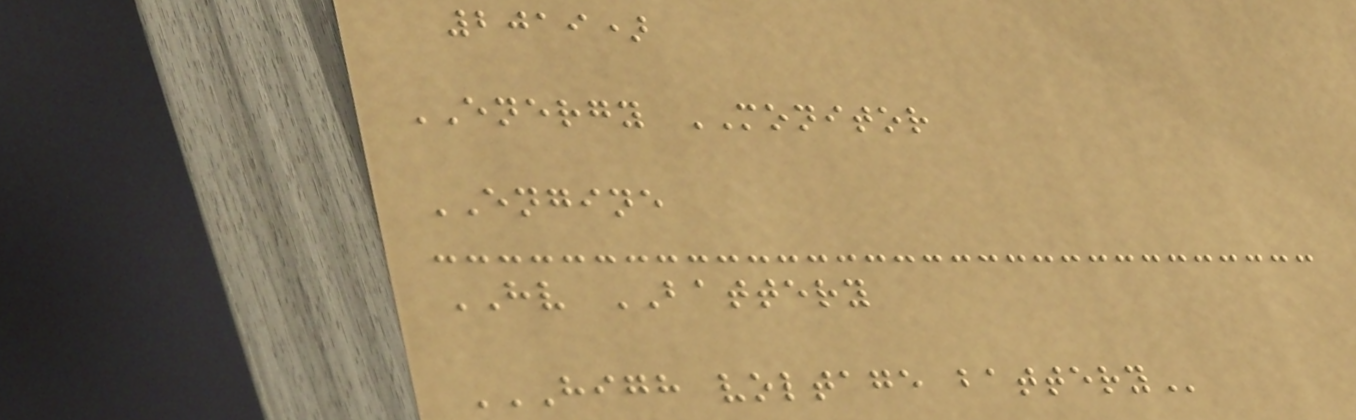2019)
ENERGY MONITOR
ENGINE
HV BATTERY
HIGH VOLTAGE BATTERY
